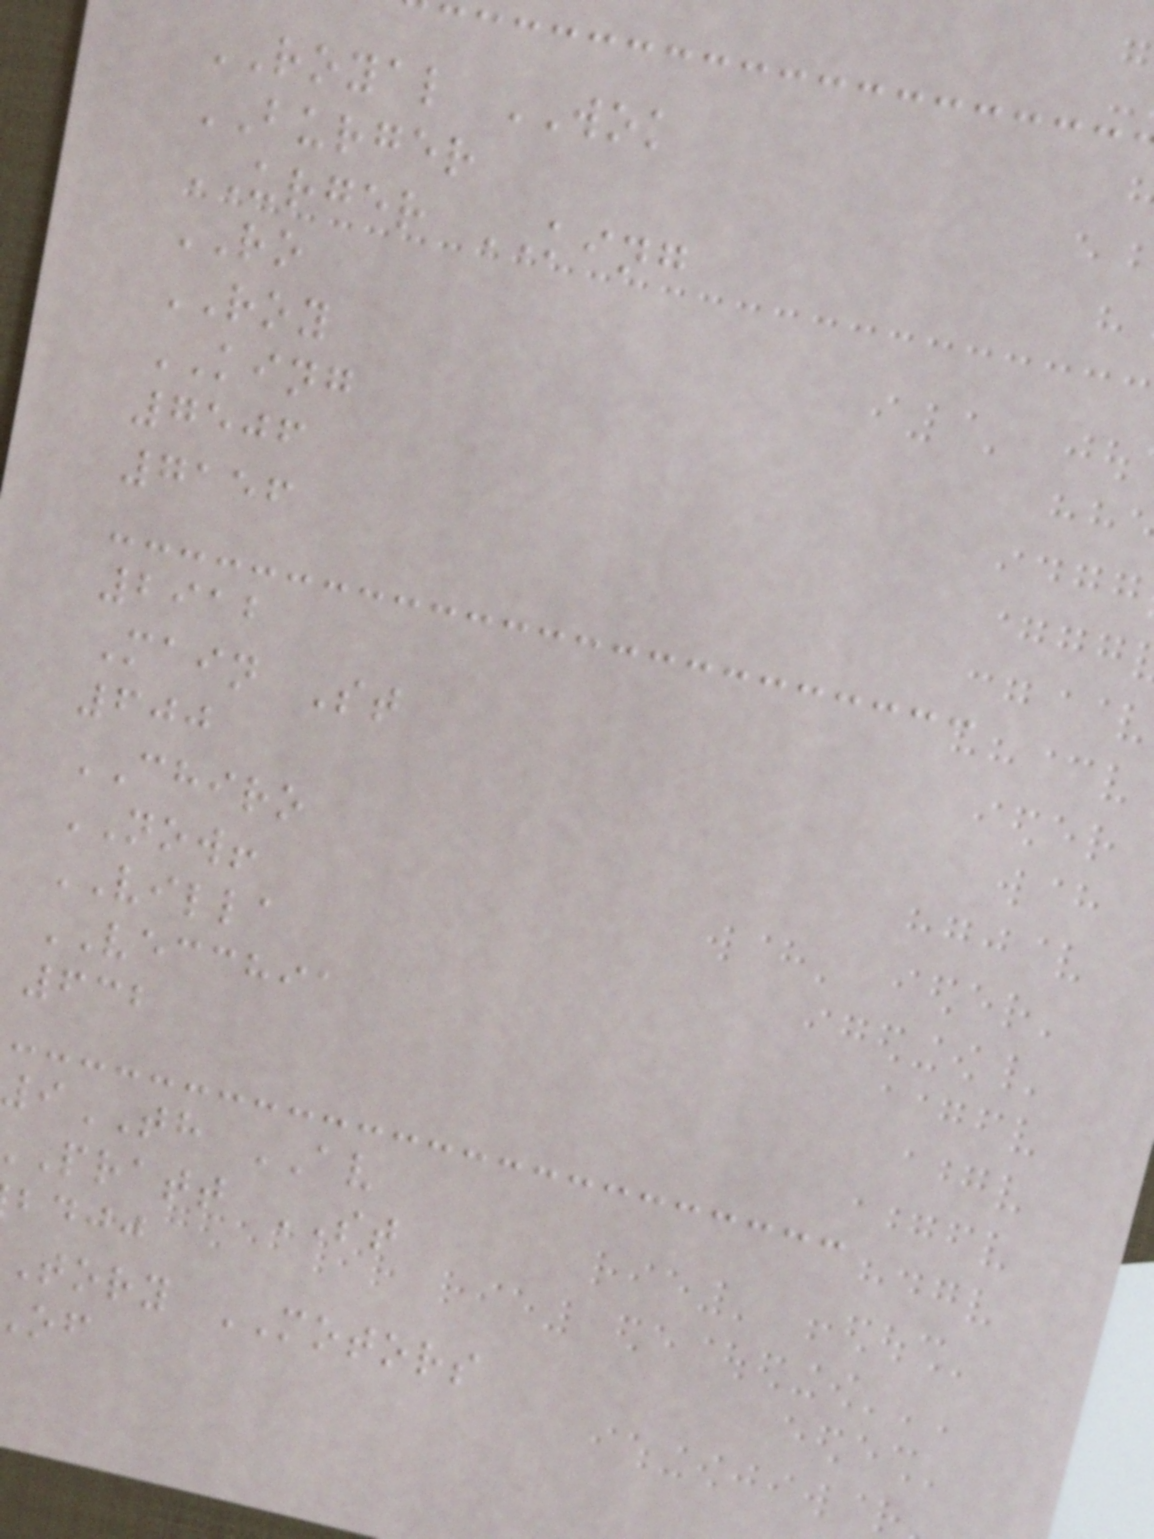ROYAL WOK
BURGER
URGER KING
RO
ROY
KING
7506
7156
2912
Main St
600
CHIRO
NOW!
VILLA
VECCHIA
632
9TH AV
pratt ST
bdjj
tory MOTORS
